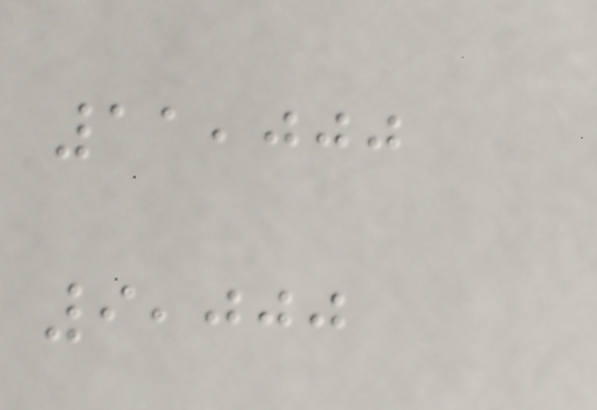11,000
9,000
